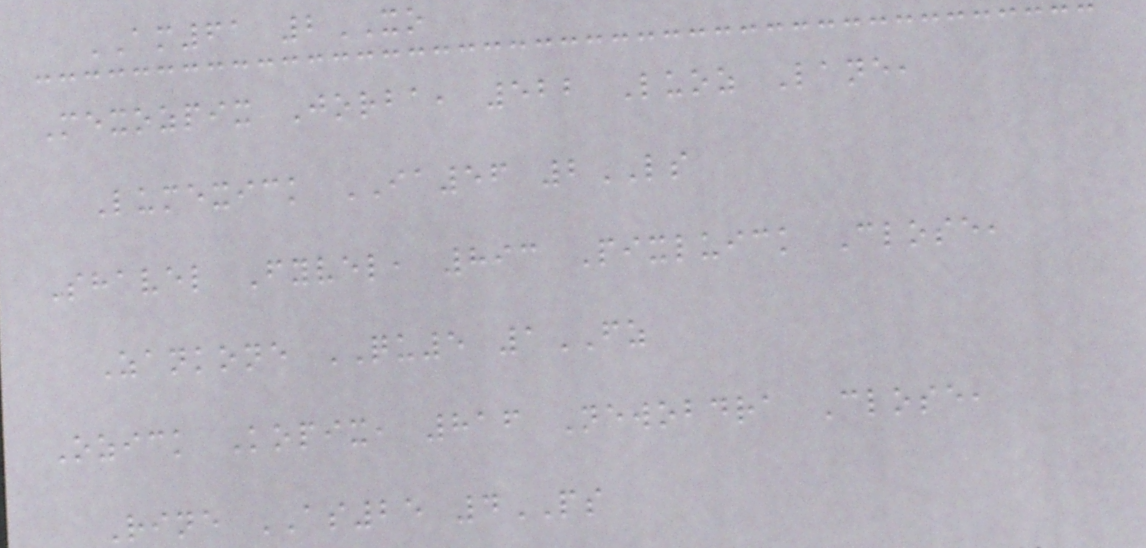AM61 2XO
Mexozpix Jorba, 522 Luoz Lane,
Lumexick IA56 2LS
Shavel Fyvel, 893 Pixluick Close,
Zankone QU5 1FZ
Ozick Kopix, 816 Newobdra Close,
Rine AS25 4PS
